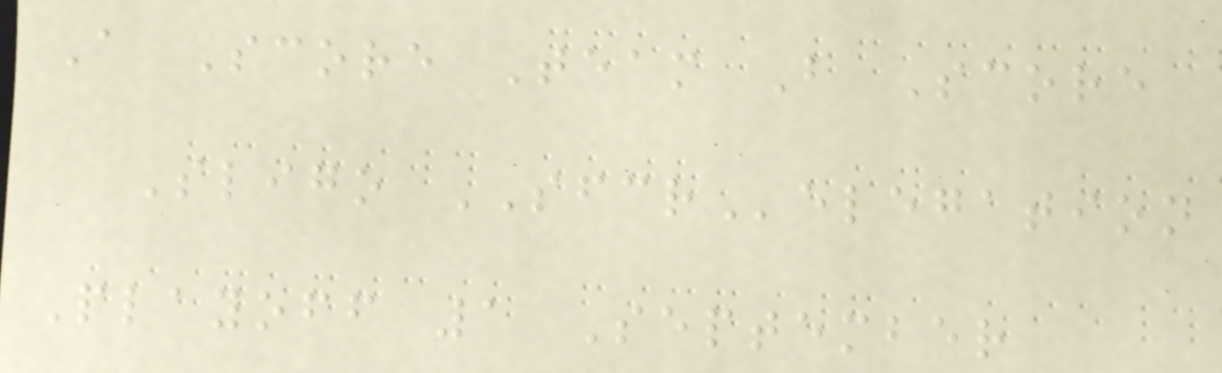A Score Team B Score
Sligo SFCRelegation
Playoff 1 September
